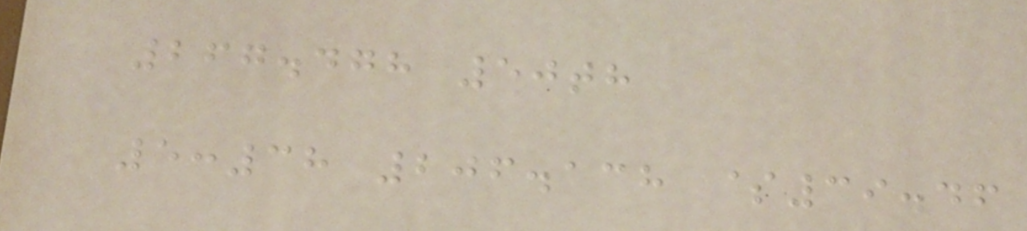267.478 50th
5:38 206.138 $39.46
